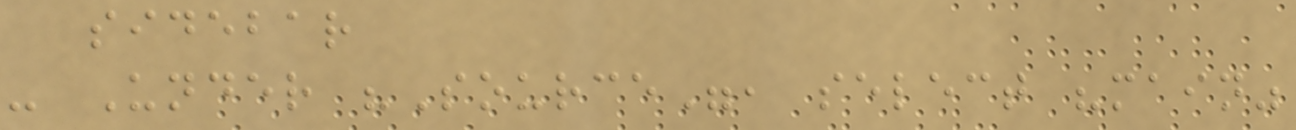sidebar
- Under "Source", select "main"
